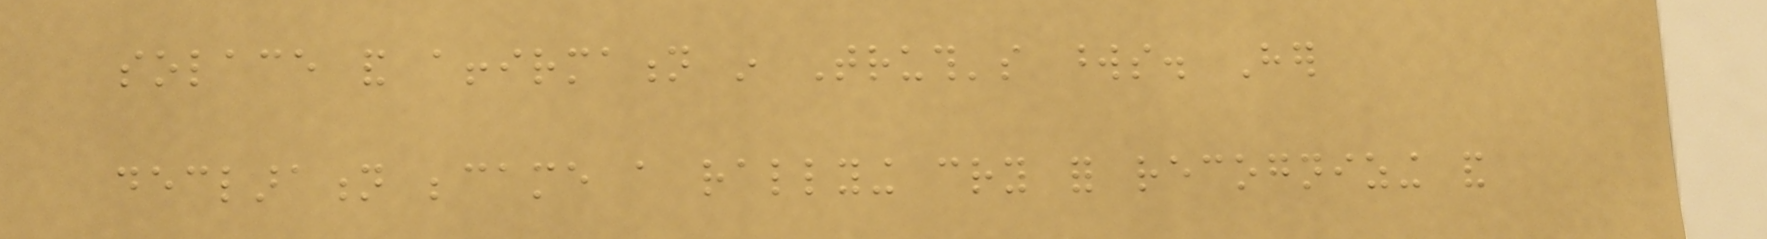solace and affirmation in Truth's words. Her
declaration became a rallying cry for recognizing and
